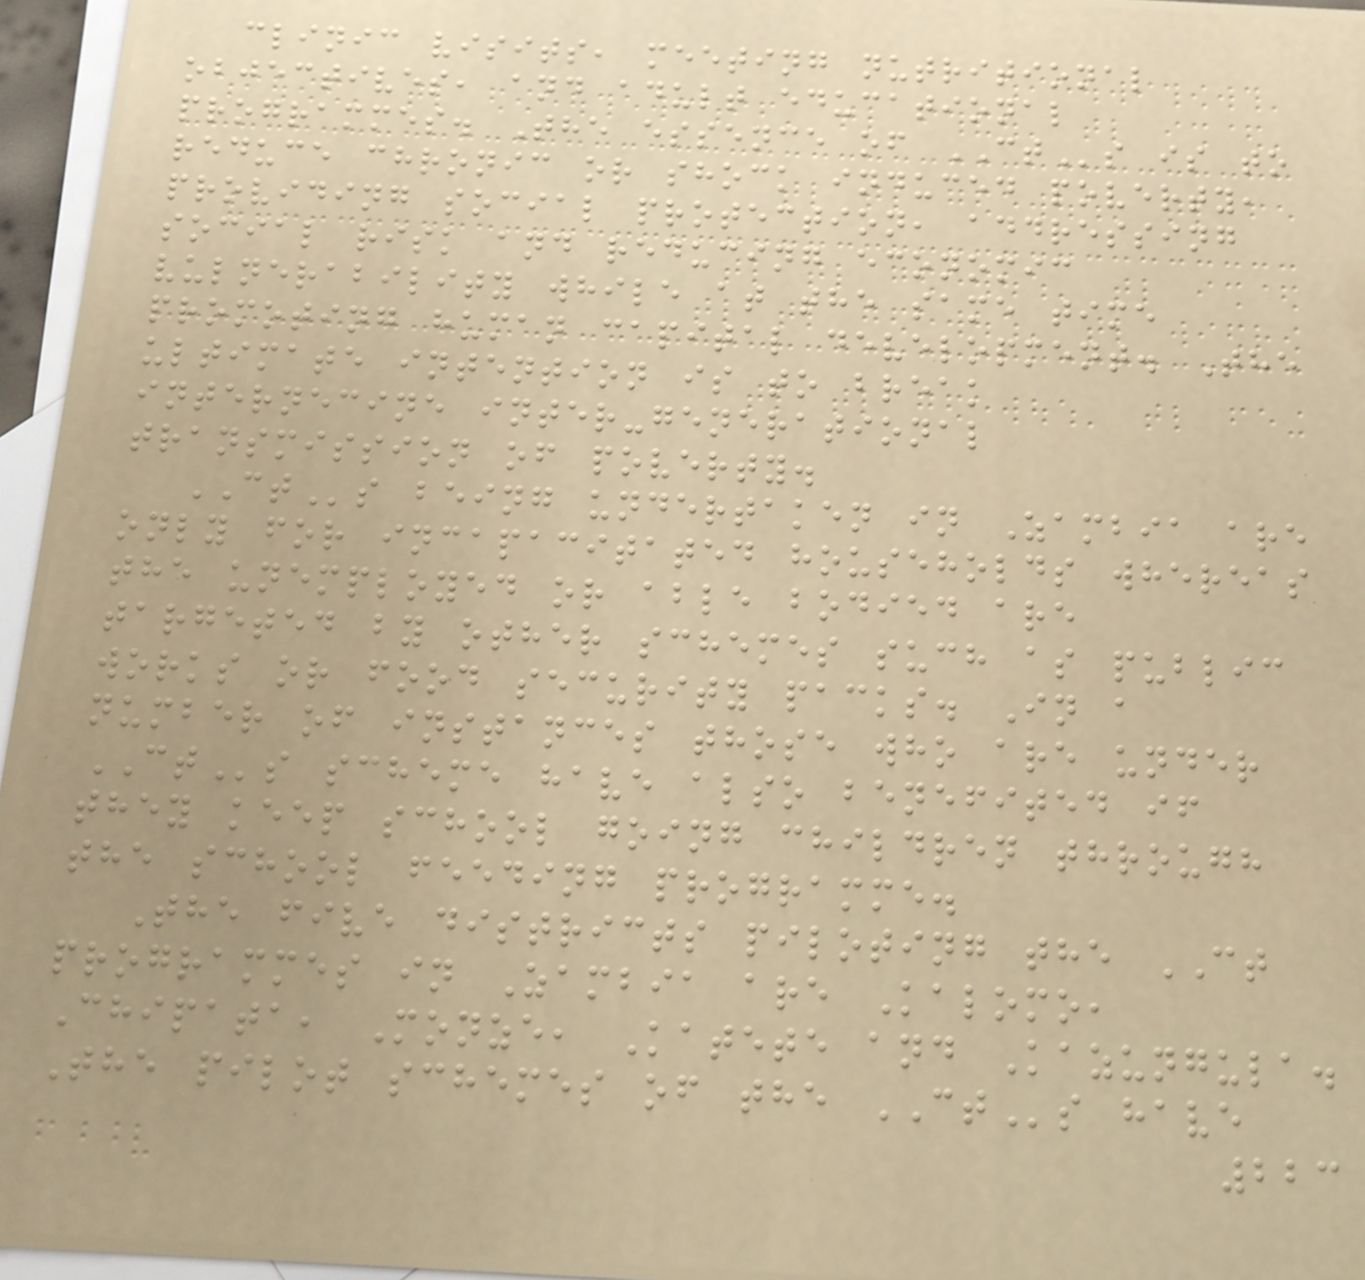clinic visits, meeting nutritional
objectives, and adult educational
programmes. The essence of CTs is to
reduce chronic or shock induced poverty,
providing social protection, addressing
social risk and reducing economic
vulnerability while at the same time
promoting human capital development. The
ultimate intention is to break
internecine inter-generational
transmission of poverty.
CTs being undertaken in Zambia are
only for incapacitated households whereas
the unemployed or able bodied are
targeted by other schemes such as public
works or food security packs. In a
number of instances those who are under
CTs scheme have also benefited if
they keep school going children through
the school feeding programme.
The five districts piloting the CT
programmes in Zambia are Kalomo,
Chipata, Monze, Katete and Kazungula.
The pilot schemes of the CTs have
223
